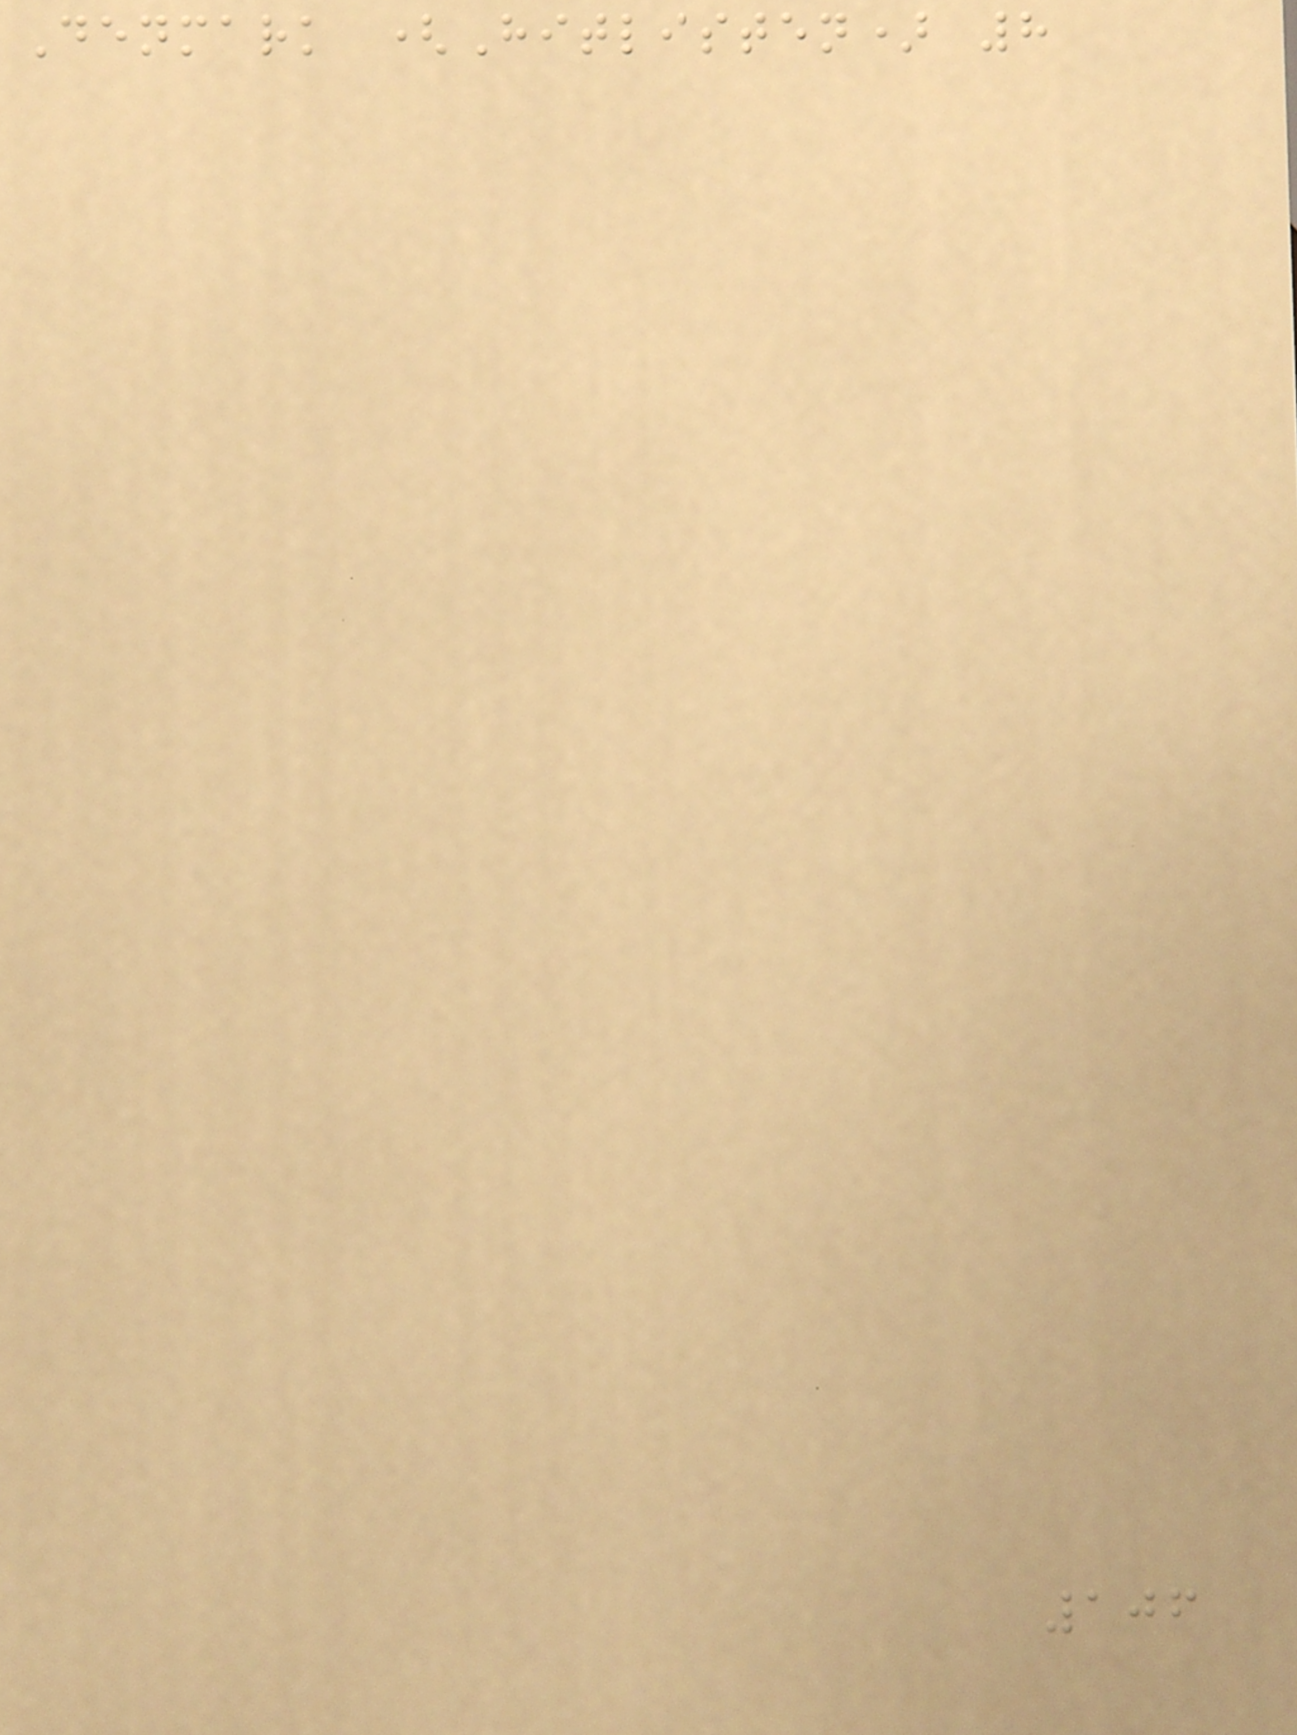Denmark (Hitlisten) 8
106
